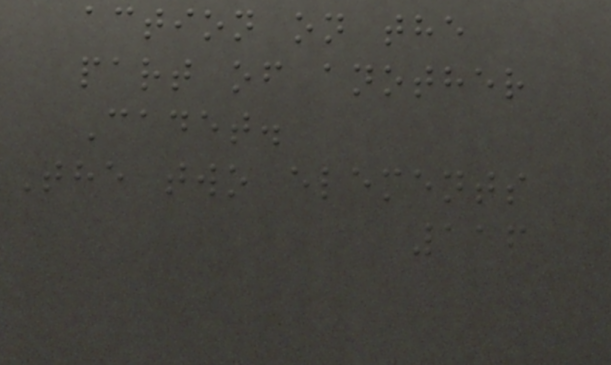action on the
part of another
Cadet.
The two elements
116
